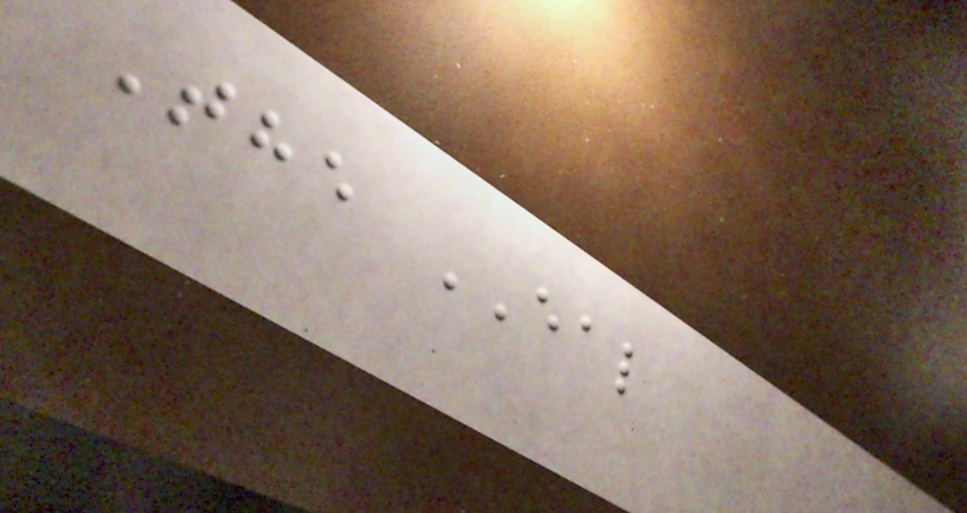The EAL
